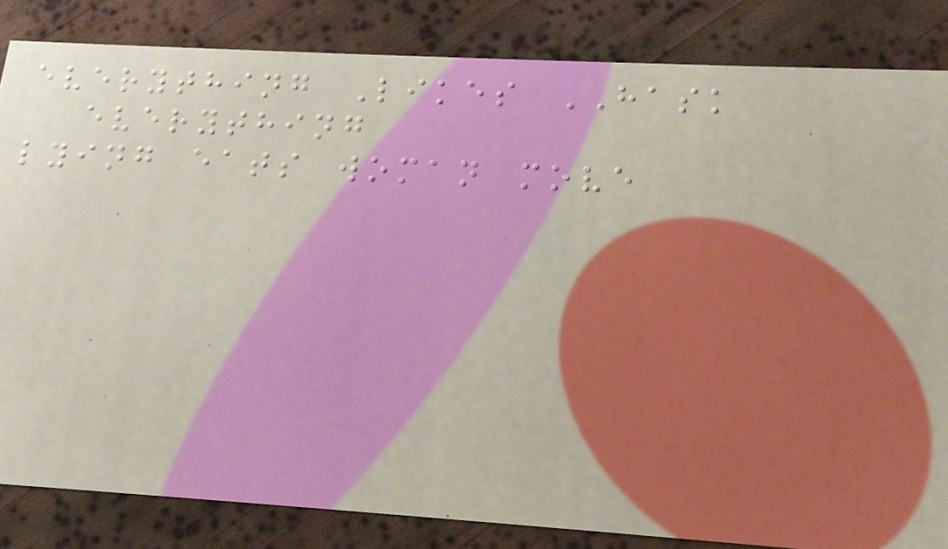everything Likes HASK
everything
lying eats woman move
